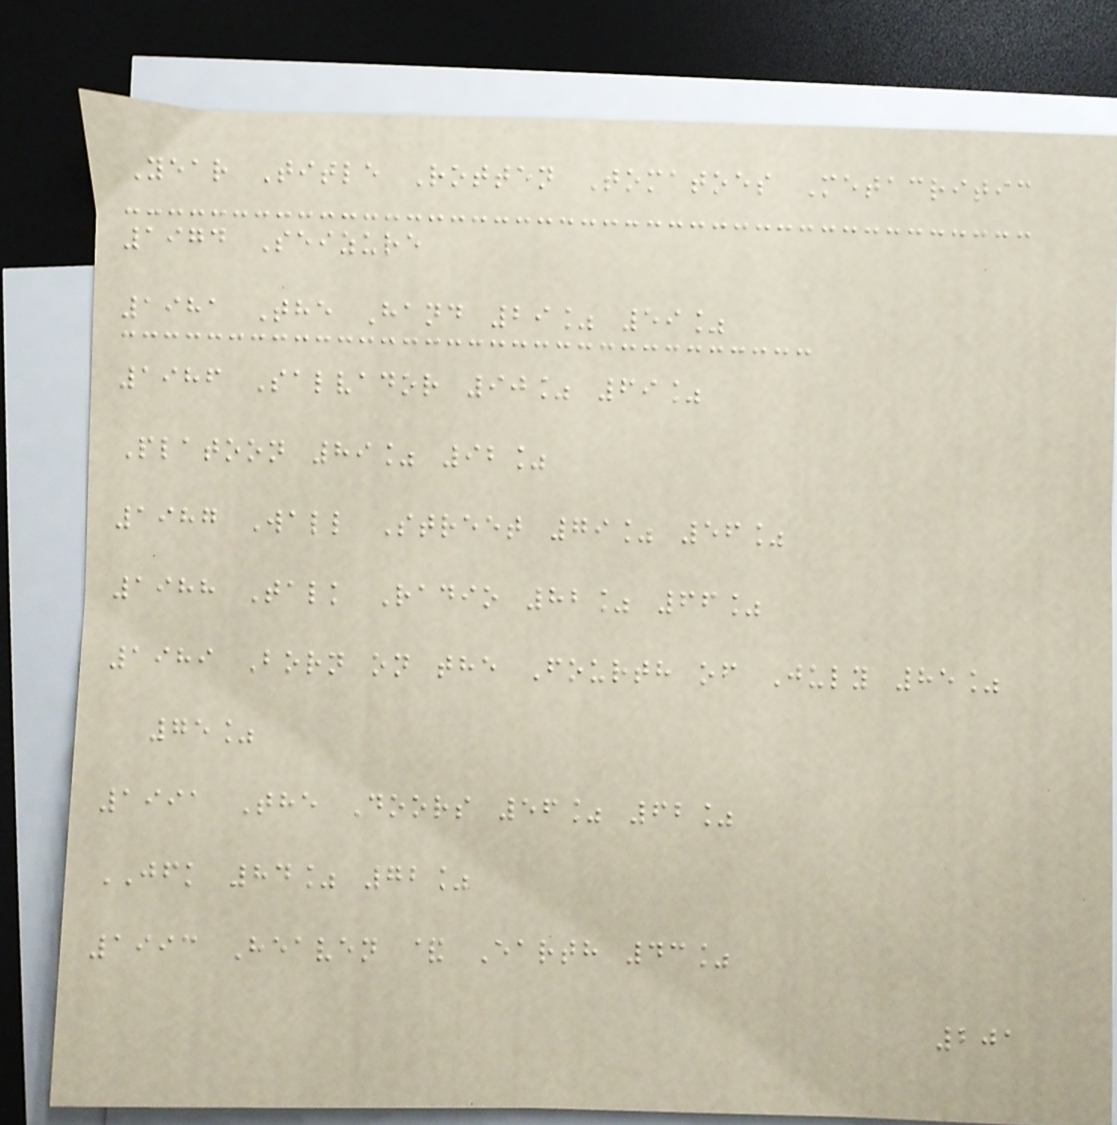Year Title Rotten Tomatoes Metacritic
1974 Seizure
1981 The Hand 29% 59%
1986 Salvador 90% 69%
Platoon 89% 92%
1987 Wall Street 79% 56%
1988 Talk Radio 82% 66%
1989 Born on the Fourth of July 85%
75%
1991 The Doors 56% 62%
JFK 84% 72%
1993 Heaven & Earth 43%
201
